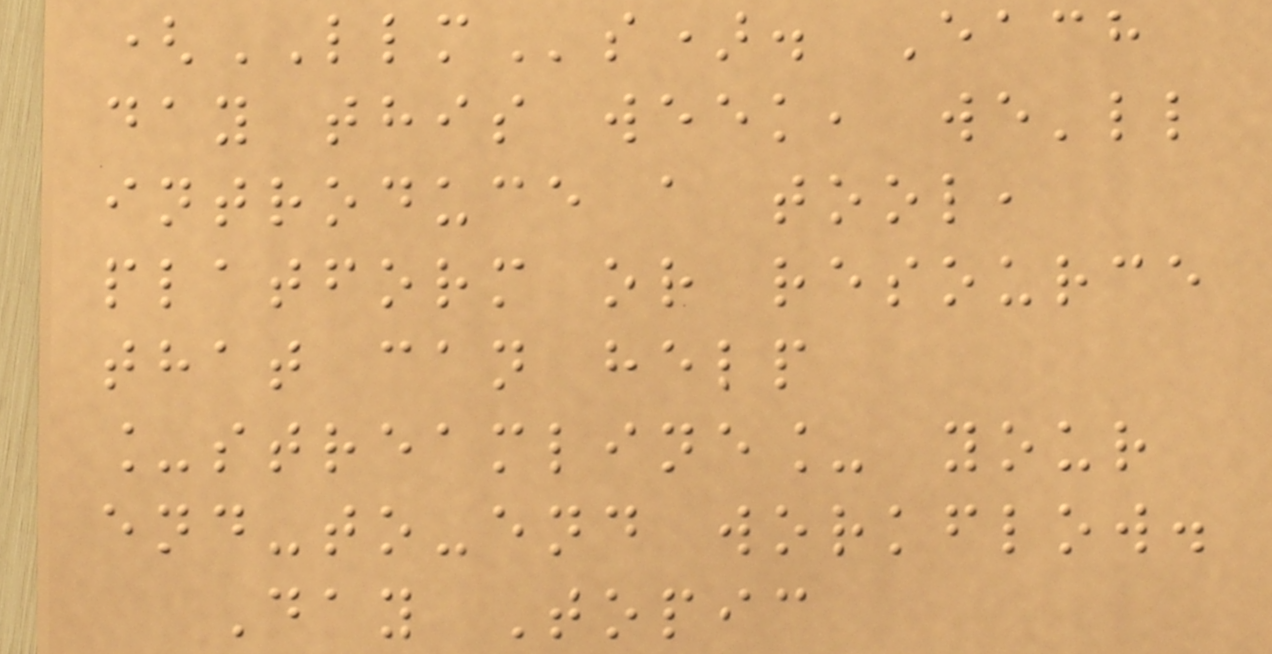(LLMs). Each
day this week, we'll
introduce a tool,
platform or resource
that can help
_streamline_ your
end-to-end workflow.
Day Topic
